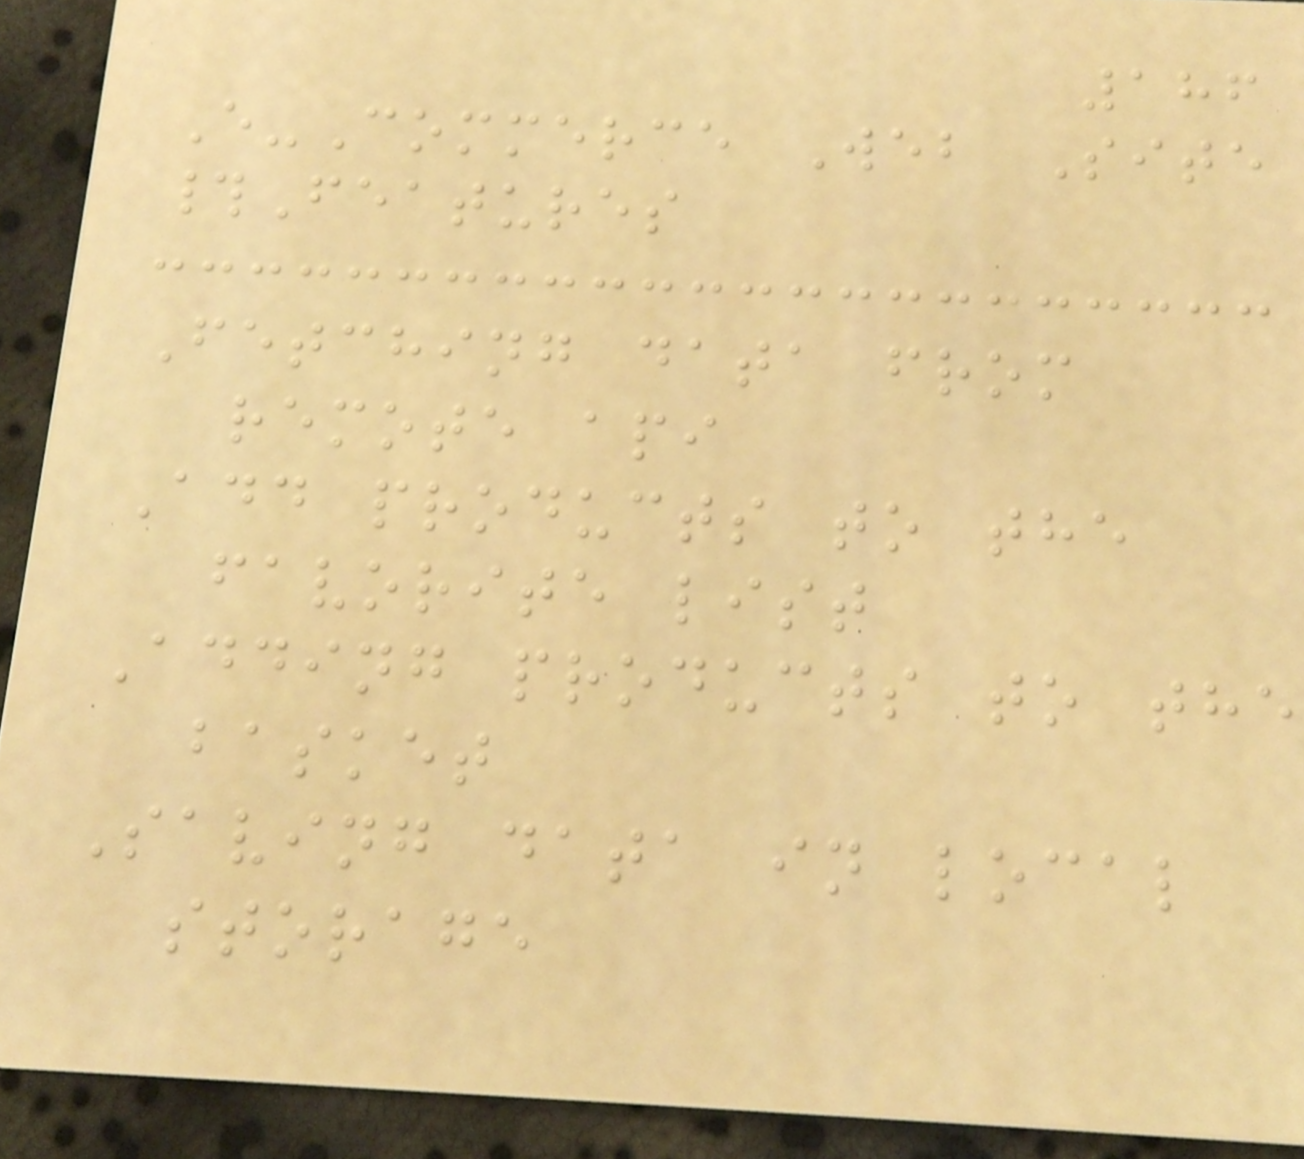186
E-Commerce Web Site
#Features
Fetching data from
remote api
Add products to the
favorite list
Adding products to the
basket
Saving data in local
storage
